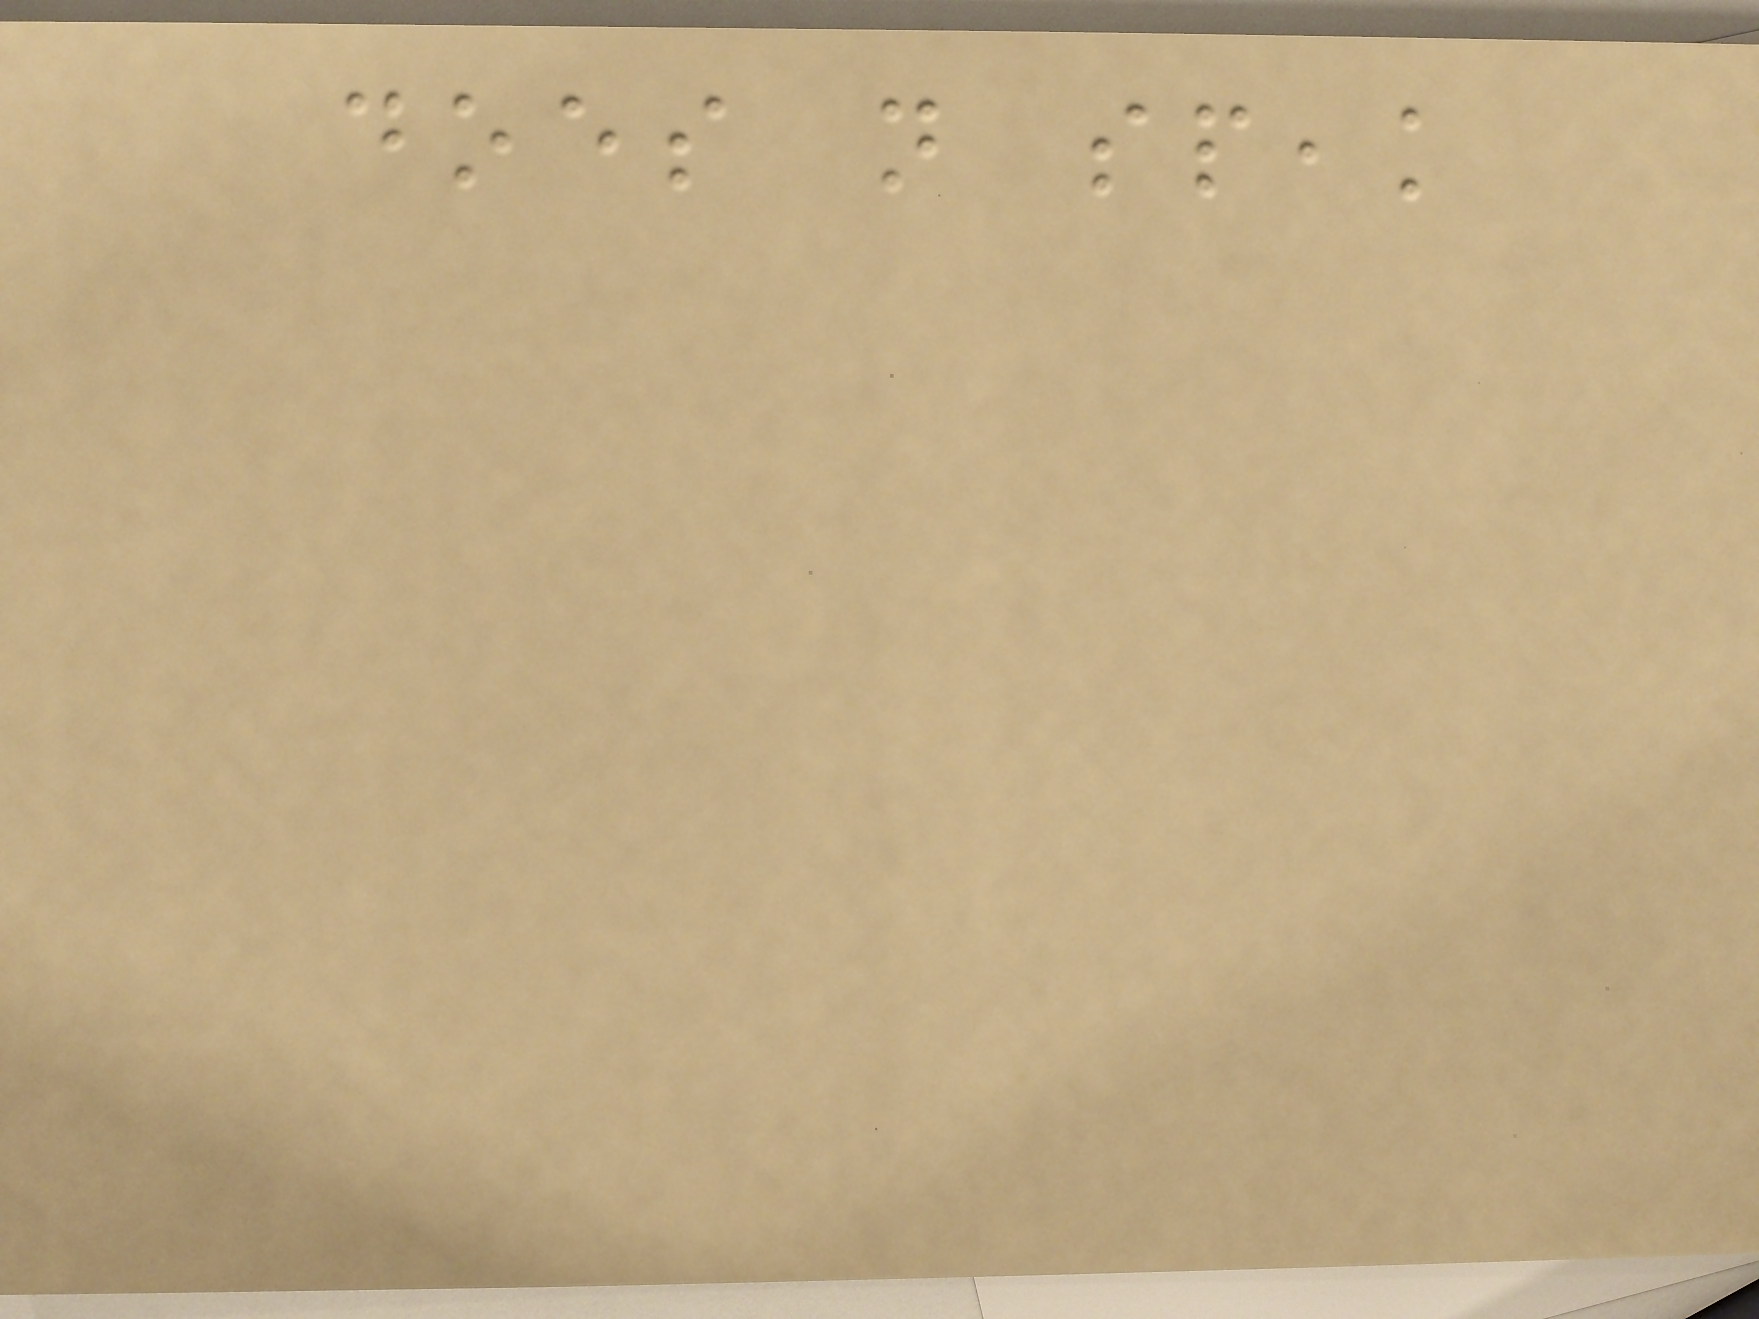does not speak
